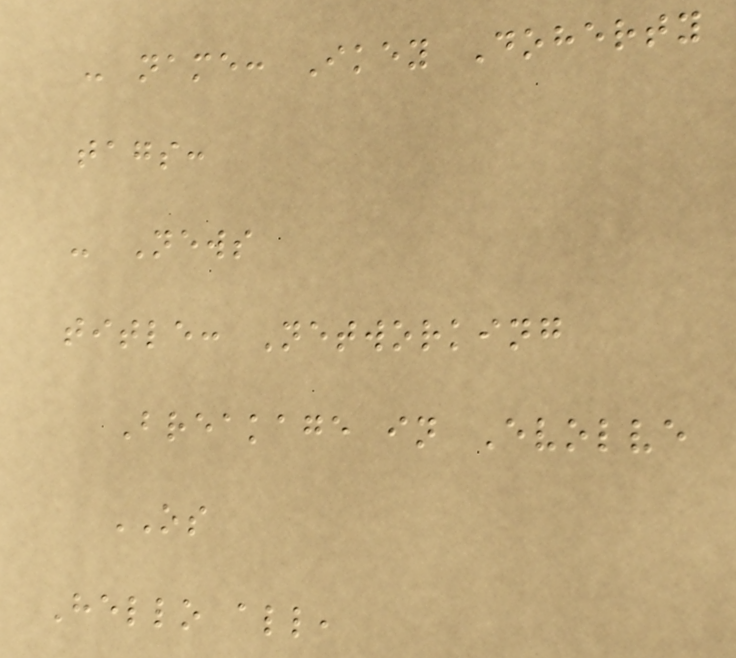- name: Ikey Doherty
tags:
- News
title: Networking
Breakage in Evolve
OS
Hello all,
